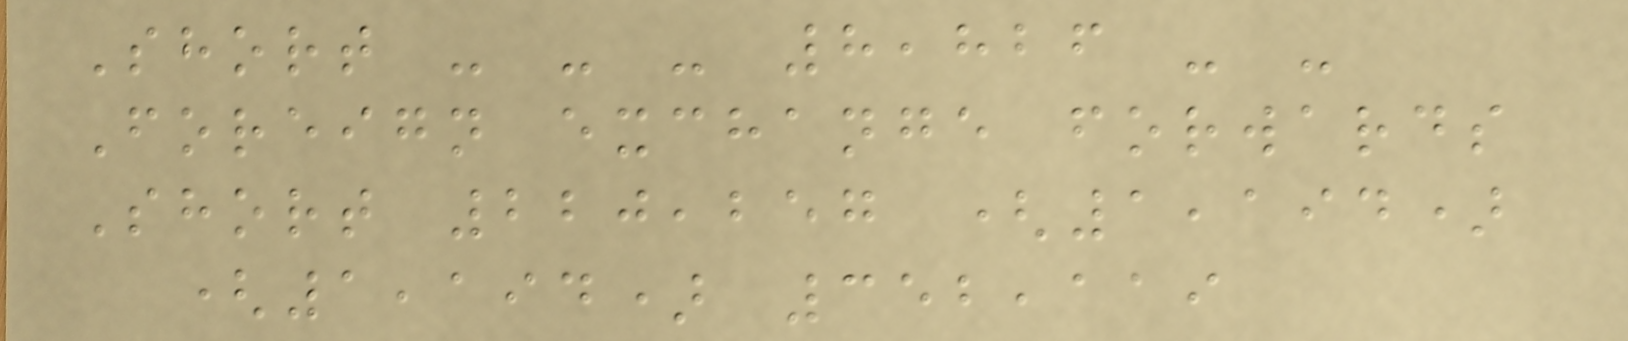Short - - - 8,826 - -
Foreign exchange forwards
Short 220,257 (1,194)
(1,194) 352,119
